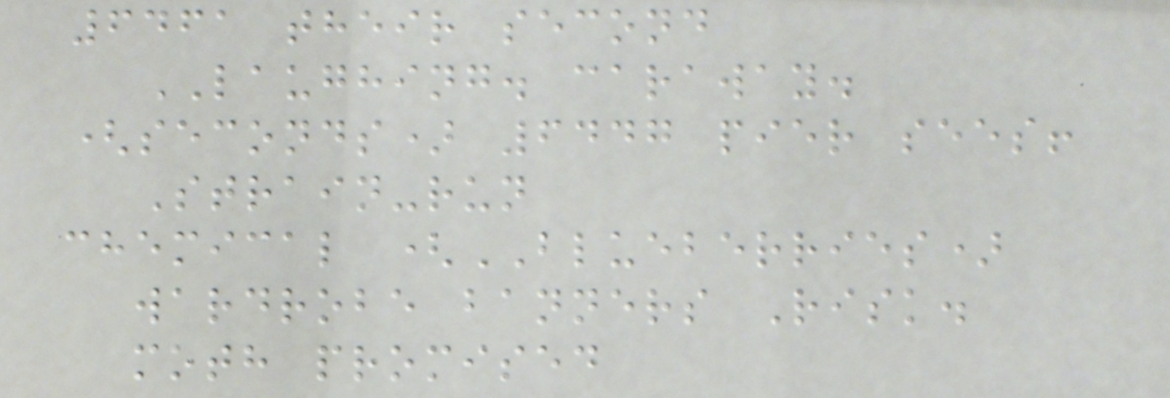6461 their second
LAUGHING. caraway.
(seconds) 6447 pier sees!
Strain-run
chemical (BLUEBERRIES)
wardrobe banners Risk.
moth promised
